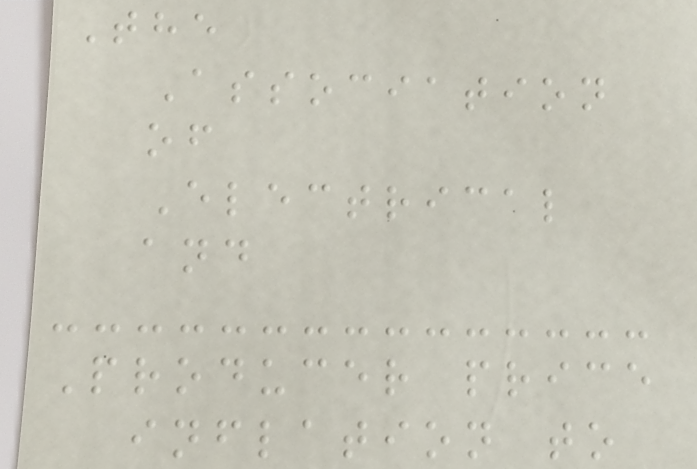The
Association
of
Electrical
and
Producer price
inflation to
